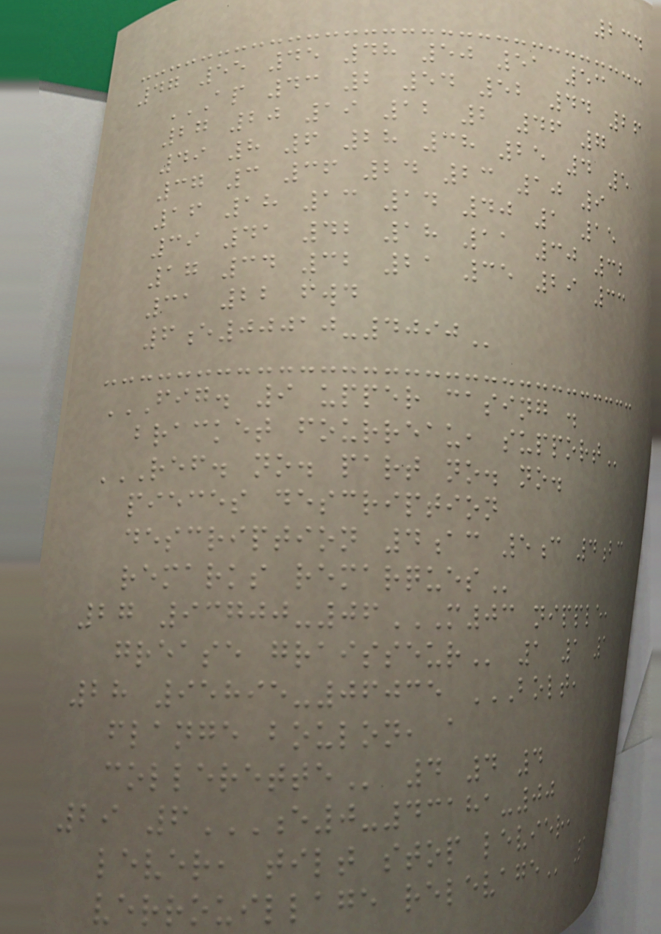234
47 55 45 48 50 51 53
AP 43 2 54 52 44 26
27 20 19 12 2 46 7
49 8 6 28 38 25 4 5
37 3 36 24 23 10 9
16 18 13 14 40 1 15
39 41 42 18 11 30 32
17 34 32 21 35 29 33
31 22 FWD
6E00010-4090
FIG. 9 UPPER CASING .
BRACKET FOURREAU, SUPPORT
REF. NO. PART NO. NO.
PIECES DESCRIPTION
DESCRIPTION 4AC 5C 4BC
REMARKS REMARQUES
27 93700-06M03 NIPPLE,
GREASE GRAISSEUR 1 1 1
28 95895-06035 BOLT,
FLANGE BOULON, A
COLLERETTE 4 4 4
29 6E0-43181-00
LEVER, TILT STOP LEVIER,
VERROUILLAGE RELEVAGE 1
